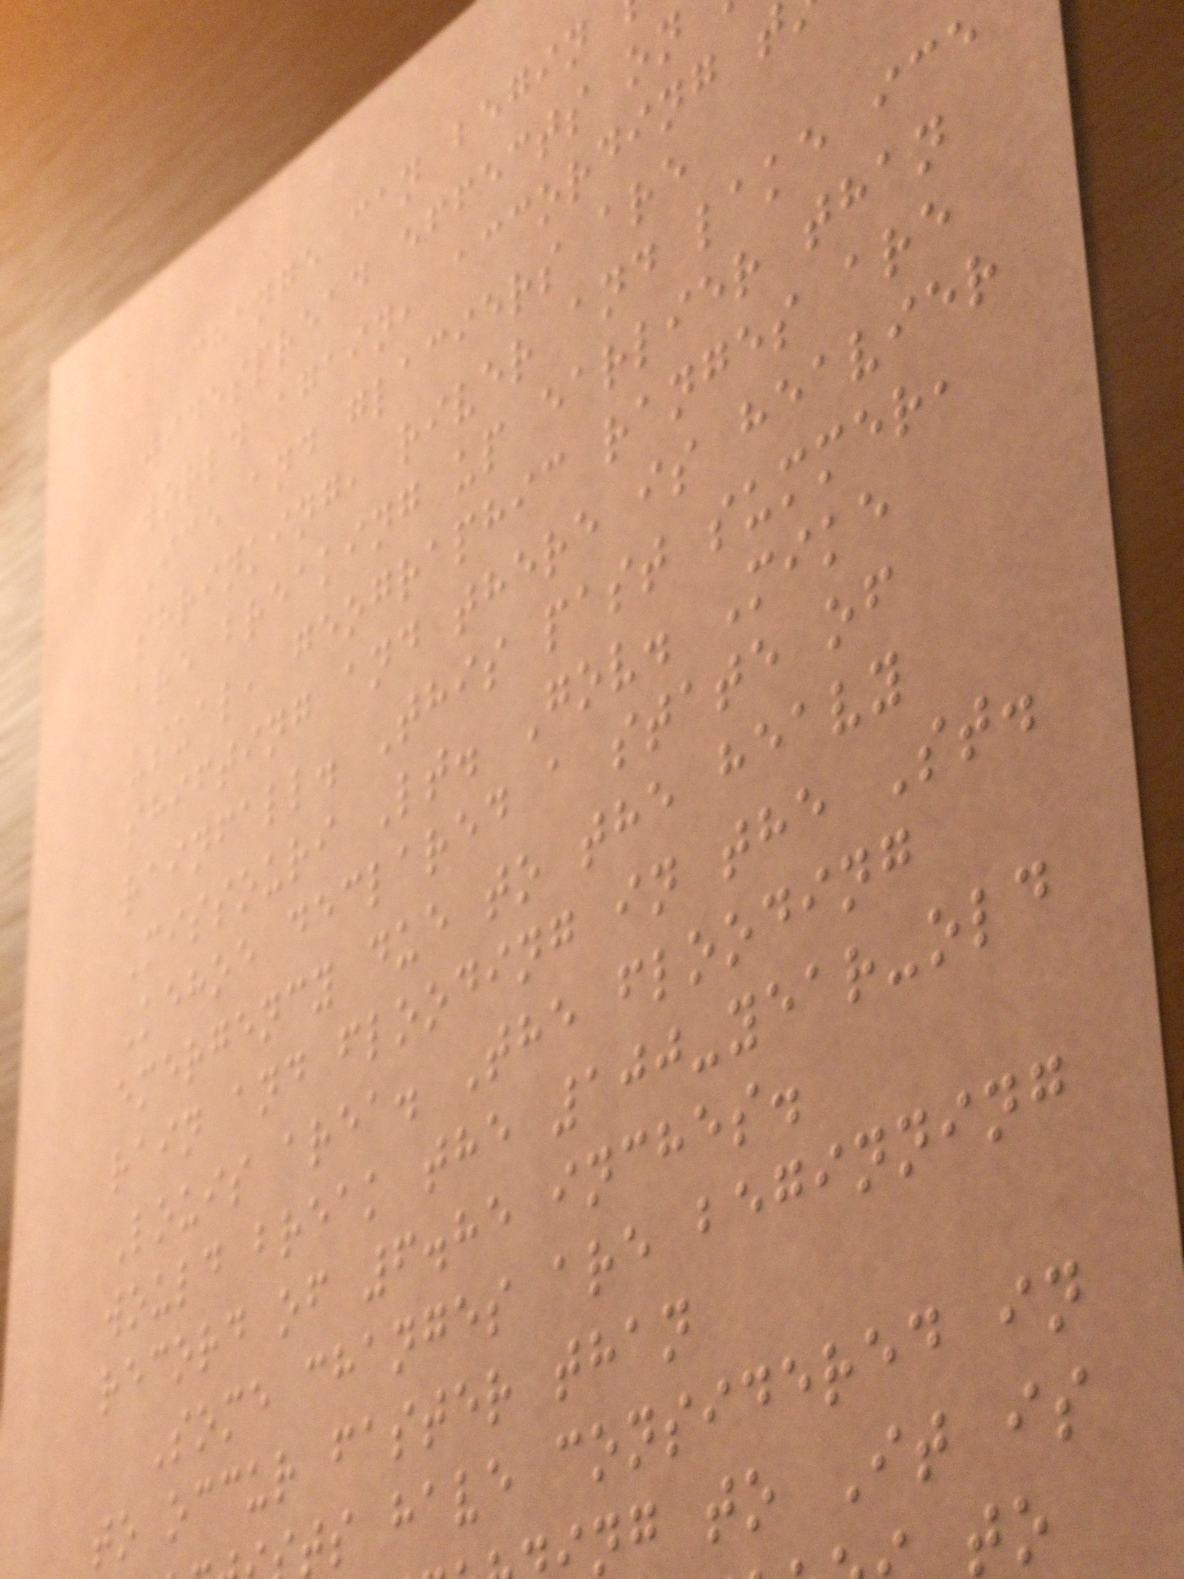change can begin
widespread effects on
world again, according t
Ice and glaciers are
shrinking, river and lake ice
are breaking up earlier than
usual, geographic ranges are
shifting and there is heavier
rainfall. This past summer,
Missouri Lt. Gov. Mike
Kehoe declared a state of
emergency due to the heavy
rain and flooding in the St.
Louis area. The flooding
would break the 100-year-old
record of 6.85 inches.
Some changes are beginning
to occur faster than
ts have considered in
ng to It is
